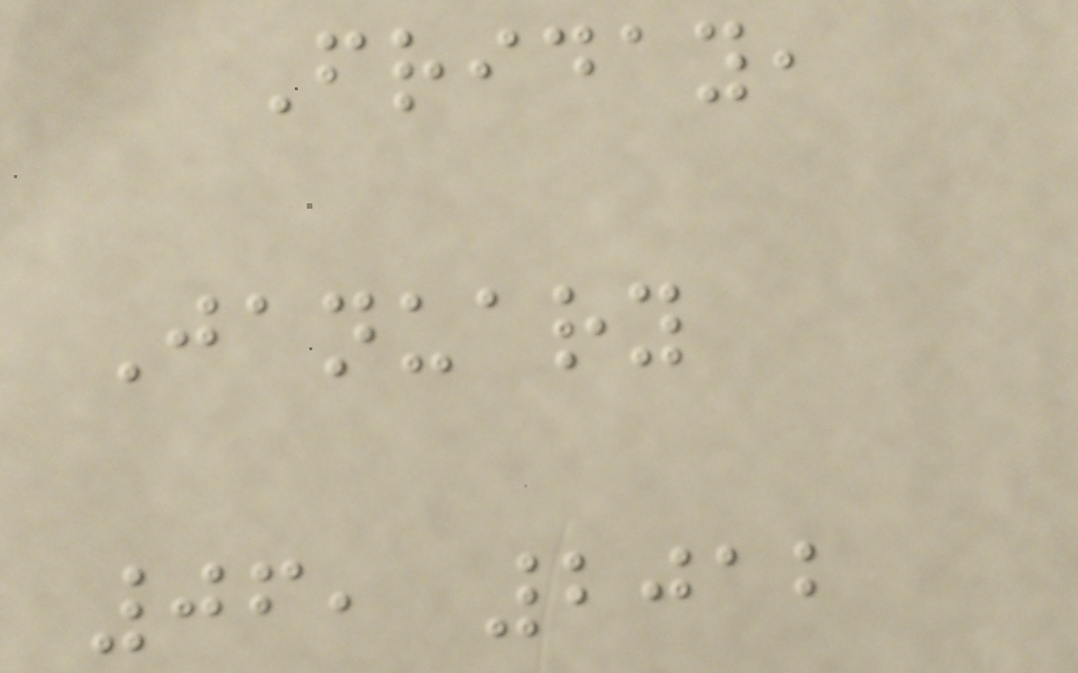Friday,
January
06, 2012
